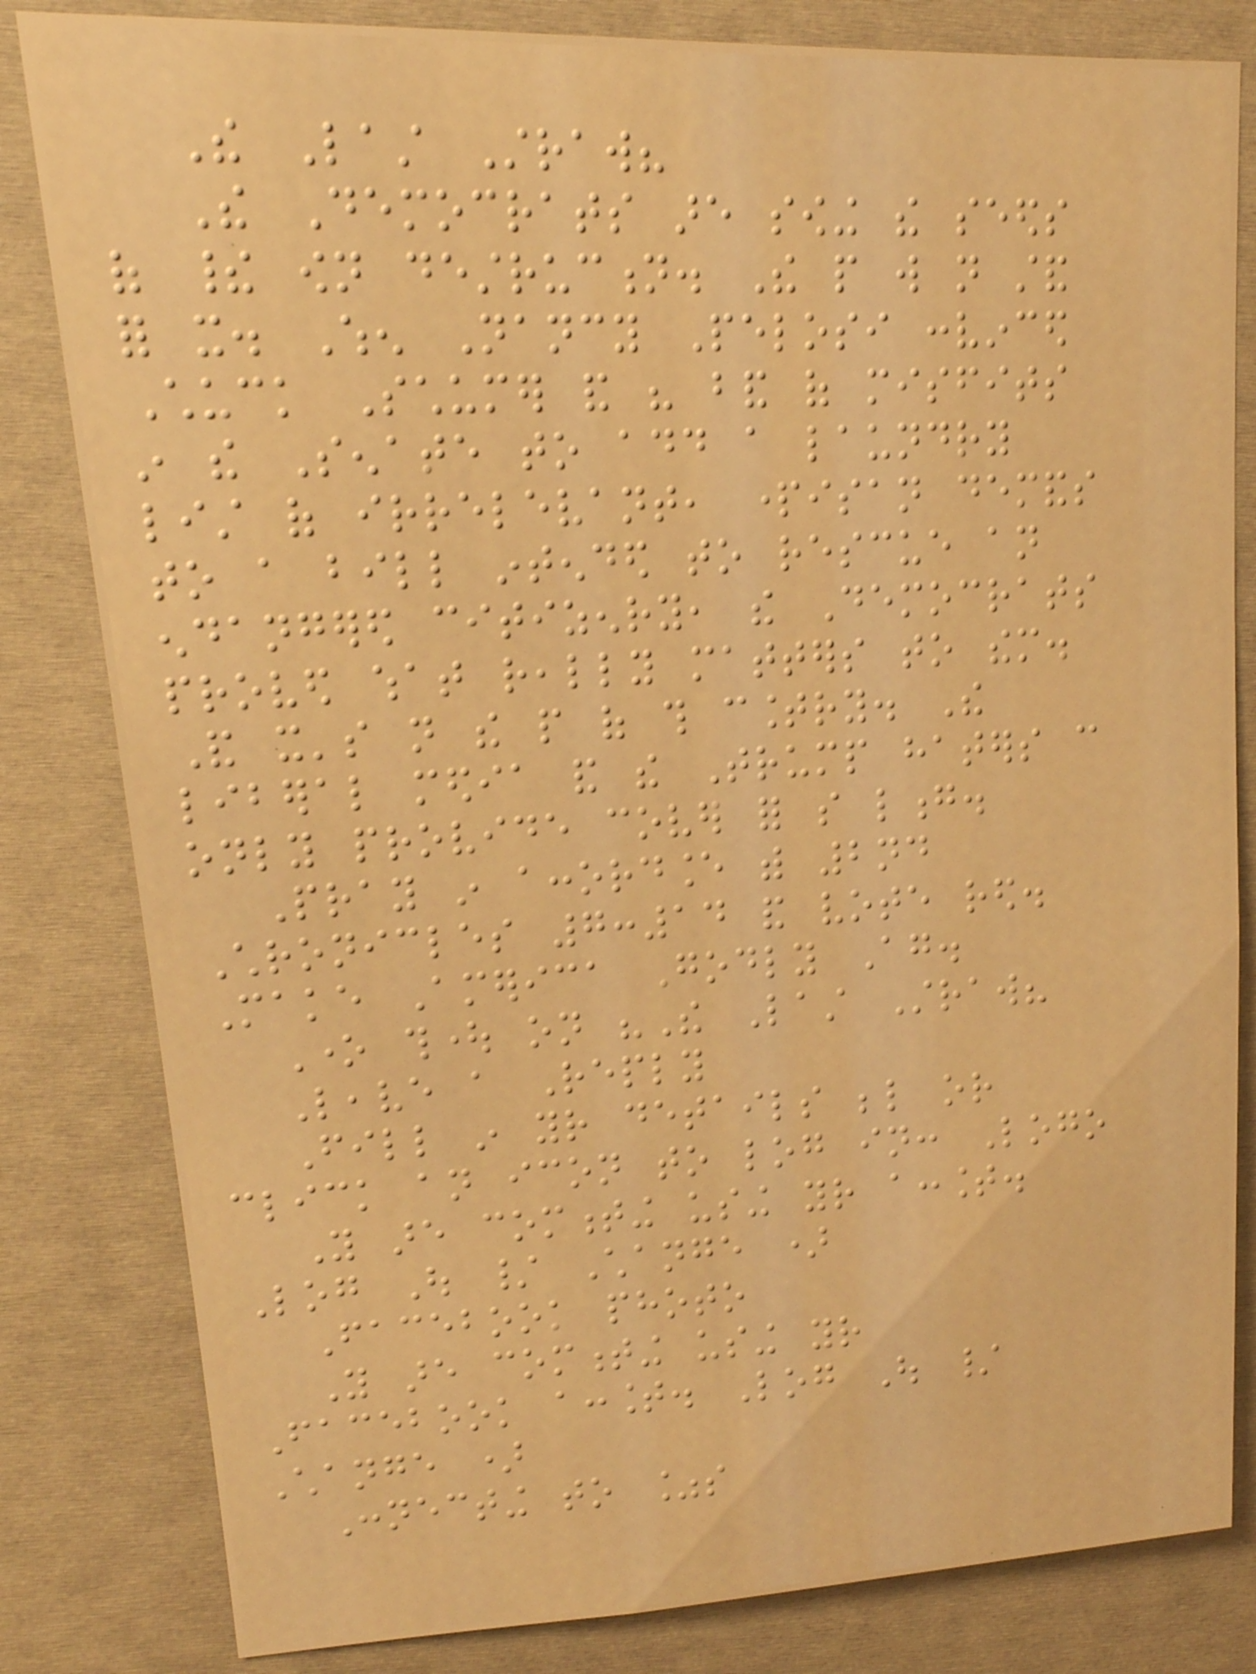The Last Straw?
The Democrats are sowing the seeds
of their own destruction. The people will not stand
for it. When Nancy Pelosi convinced
Chuck Schumer and his band of misfits
in the Senate to add a laundry
list of irrelevant, partisan demands
to a bill intended to rescue an
endangered citizenry, the Democrats
proved what really matters to them.
And it's not the people of this country. The
liberal media and the Trump haters can
only provide cover for so long.
Pray in accordance with 2nd
Chronicles 7:14 and vote red.
Make America Godly Again.
One thought on "The Last Straw?
Leave a Reply
Fill in your details below or
click an icon to log in: Logo
You are commenting using your account.
Log Out / Change )
Facebook photo
You are commenting using your
Facebook account. Log Out /
Change )
Connecting to %s
